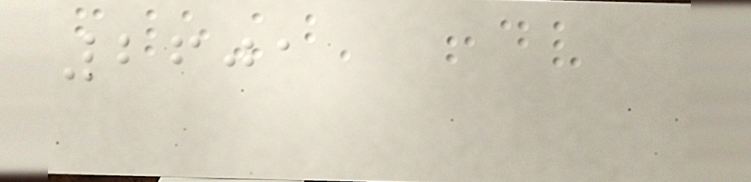2601
